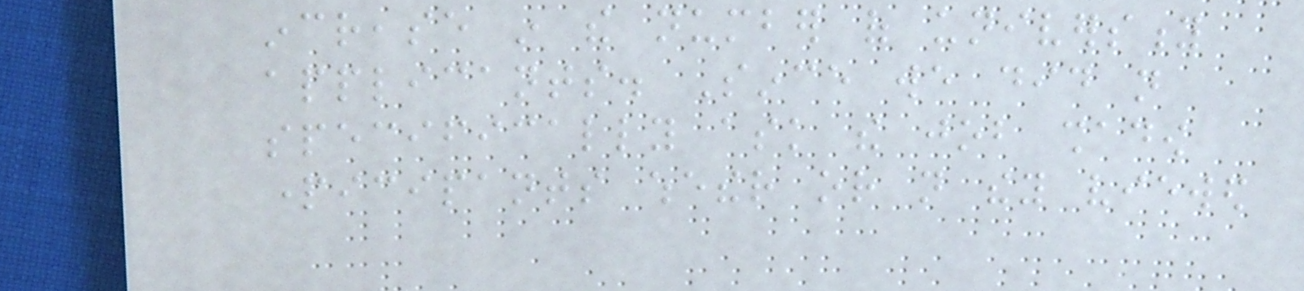increase in the number of university
applicants. Since we did not
specifically ask the job shadow
participants whether or not they viewed
